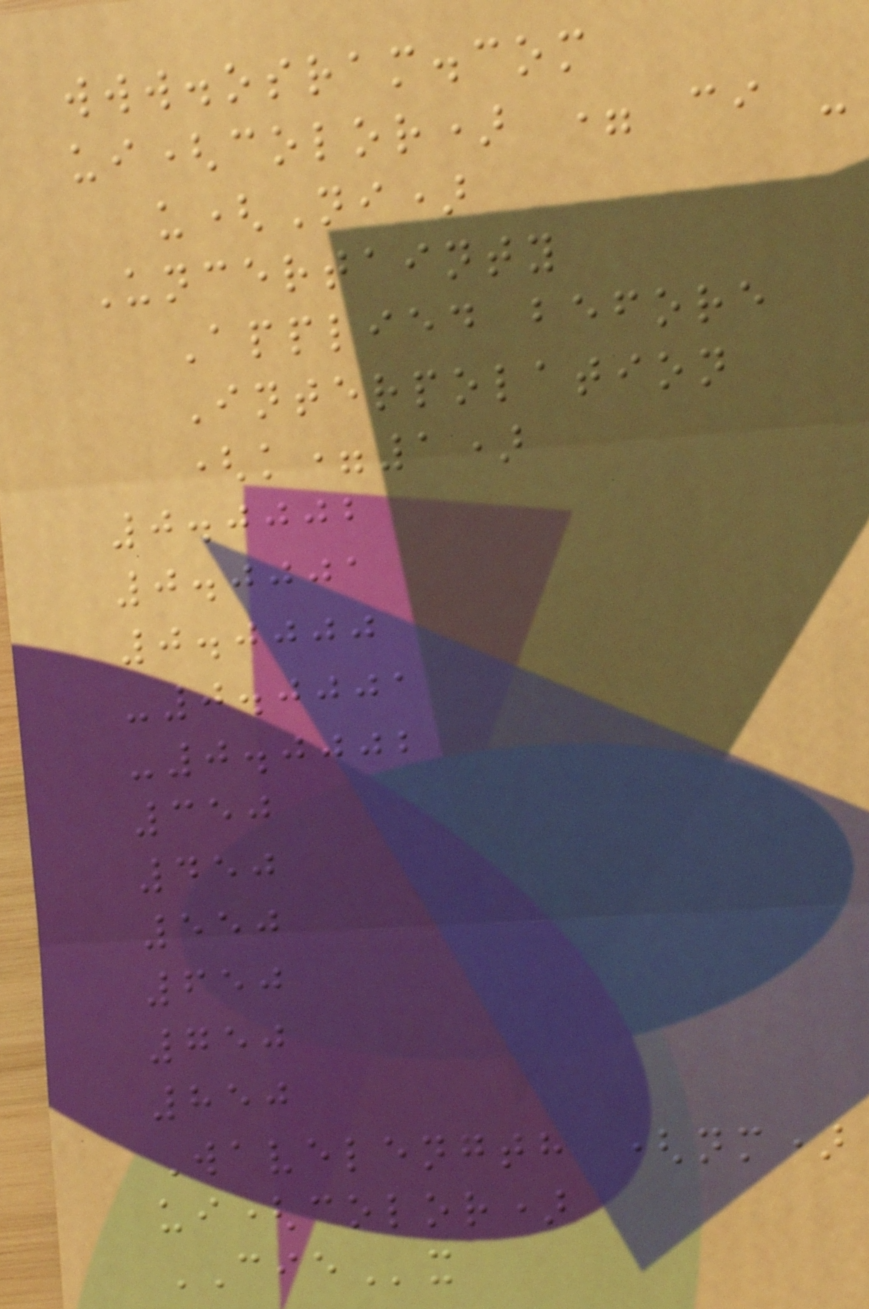www.osram.com
ui(color) = ci -
u(Ni)
Uncertainty
Applied before
Interpolation
(k=1)
0.0002
0.0001
0.0000
-0.0001
-0.0002
350
450
550
650
750
850
Wavelength (nm)
ui(color)
CIEx
